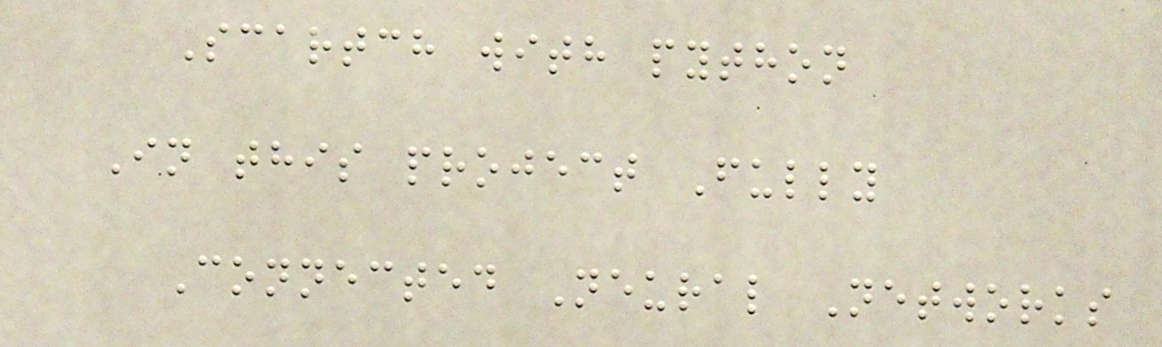Scartch with python
In this project Fully
Connected Neural Networks
